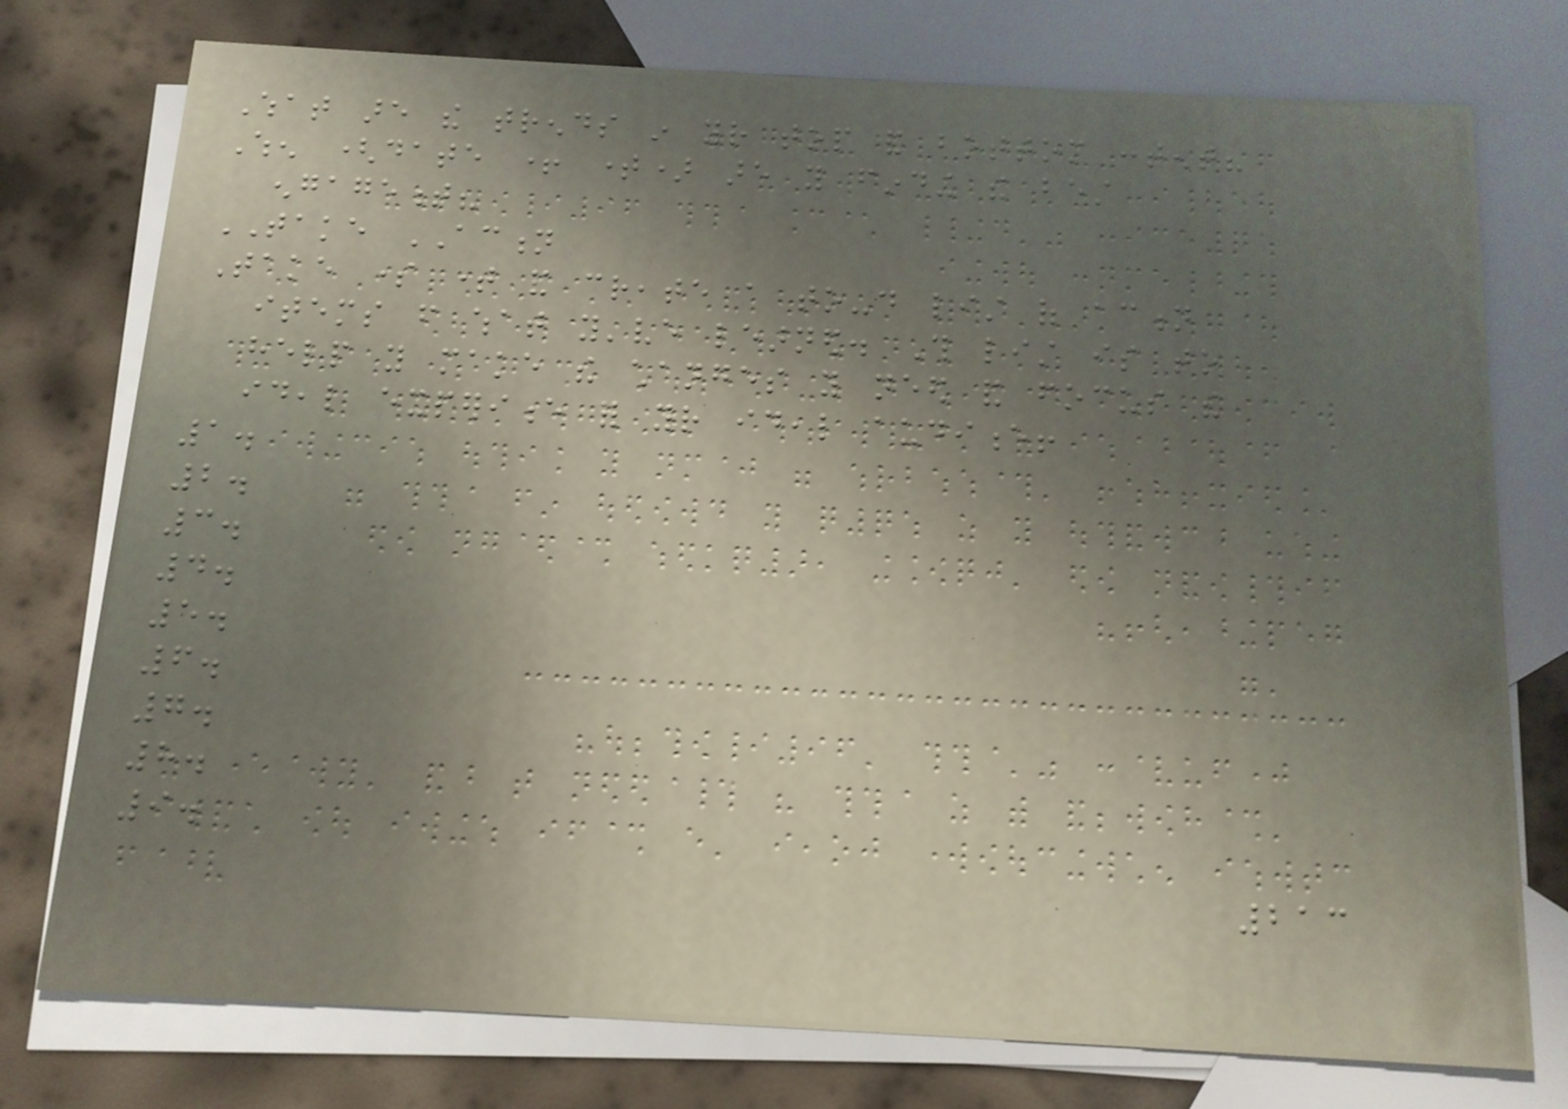What are the trends in your top and bottom content?
When (date + time) are you finding the best
engagement?
TAKE ACTION
Take some time and create a to-do list of action
items from what you've learned. This list is to
help you make the changes you need and focus the
ideal experience for your ideal audience!
1.
2.
3.
4.
5.
6.
7.
8.
9.
213
